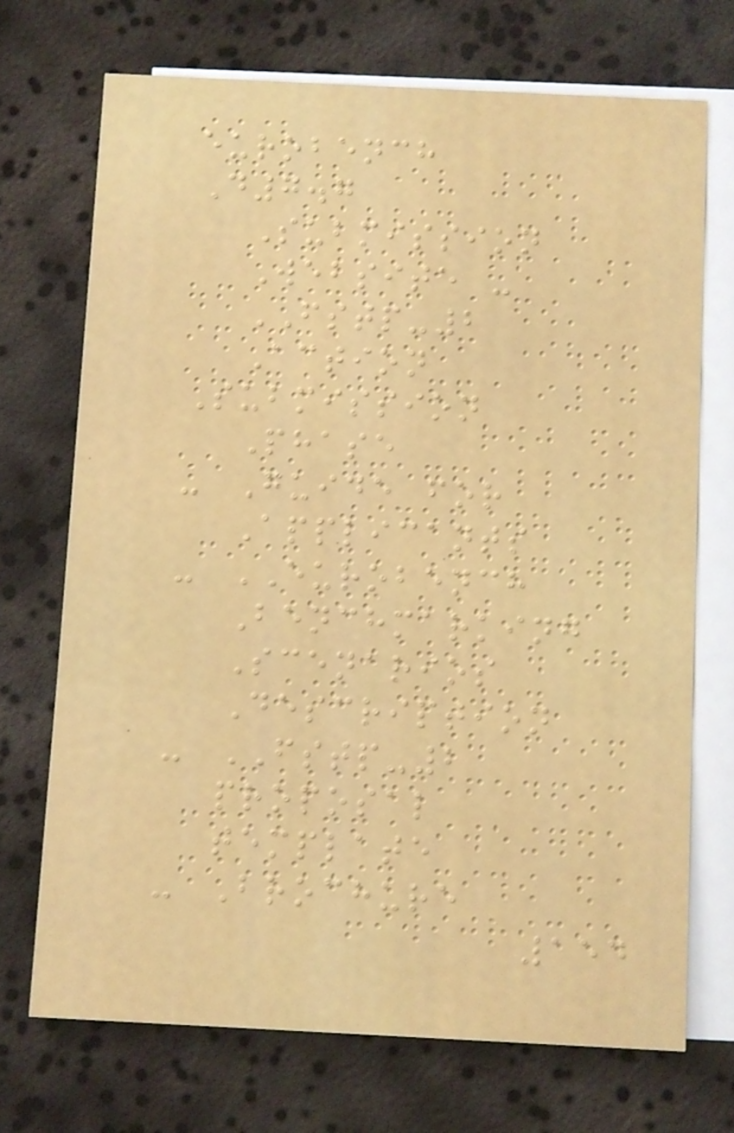eurobench
D7.7
Submission
Website -
FSTP-2
Action
Submission
Phase
- Guide for
Applicants
- EUROBENCH
Benchmarking
Scenarios
Description
- FSTP-2
proposal
template
- Brochure
154
